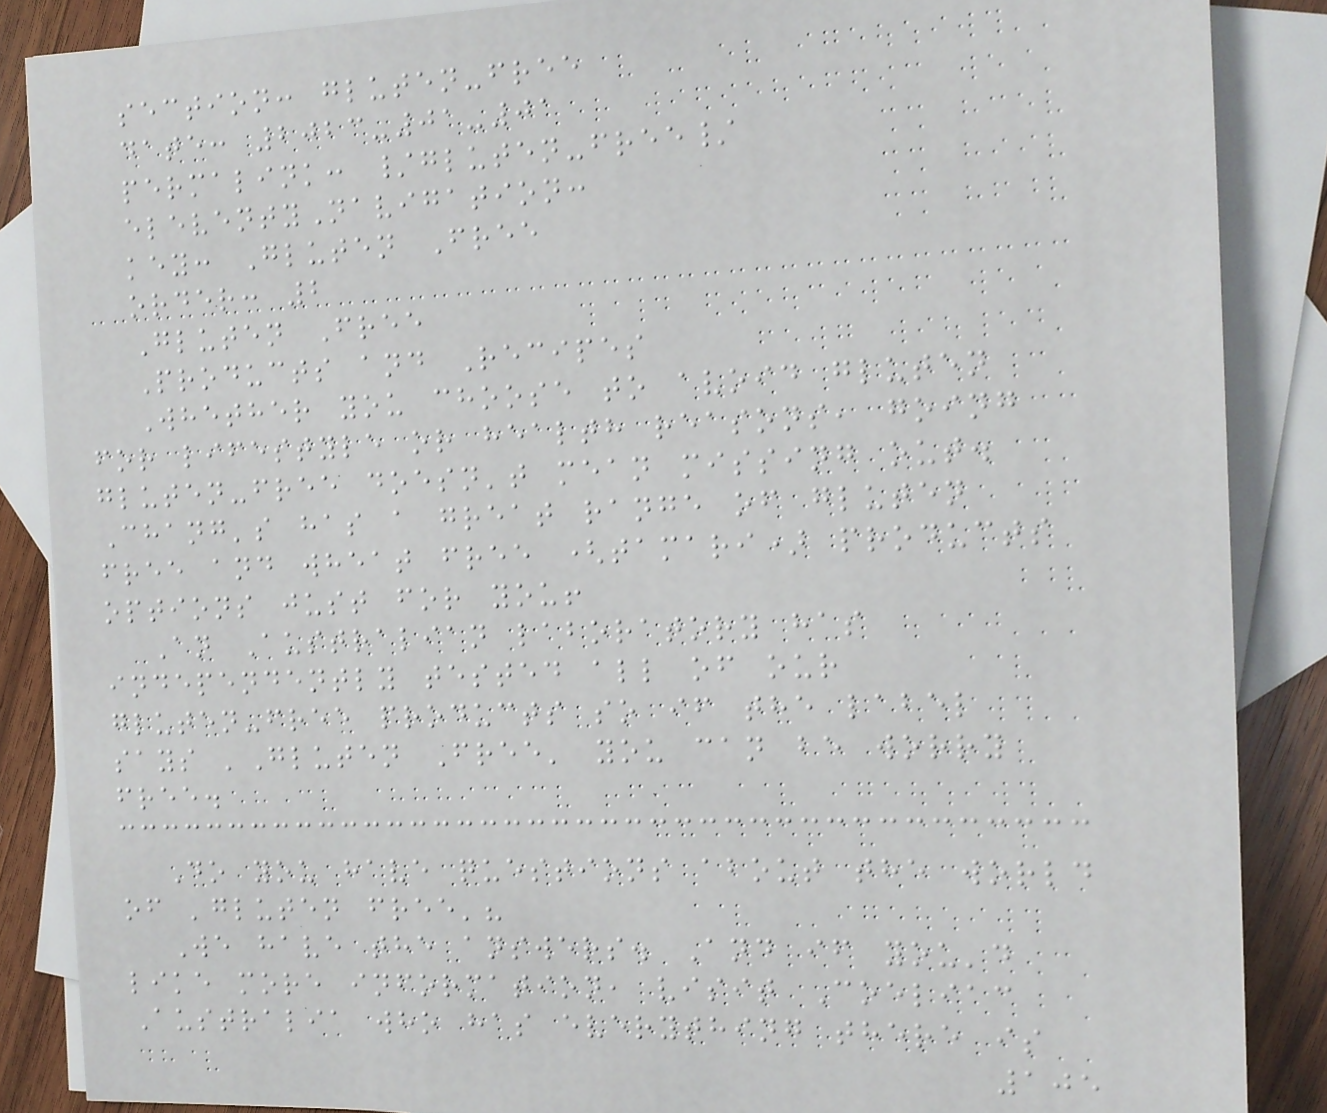section: gluten-free
date: 2023-01-01
permalink: /gluten-free/
eleventyNavigation:
key: Gluten Free
order: 2
Gluten Free
Products and Recipes
Whether you choose to avoid gluten
for lifestyle or health reasons, going
gluten-free doesn't mean missing out.
Chang's has a great range of gluten
free and wheat free (tamari) products
options just for you!
An Australian laboratory has
independently tested all of our
gluten-free products so if the label
says 'Gluten Free' you can be worry
free.
Do you have questions about the world
of 'gluten free'?
We have the answers. And if you'd
like more information, visit Coeliac
Australia who has everything there is
105
